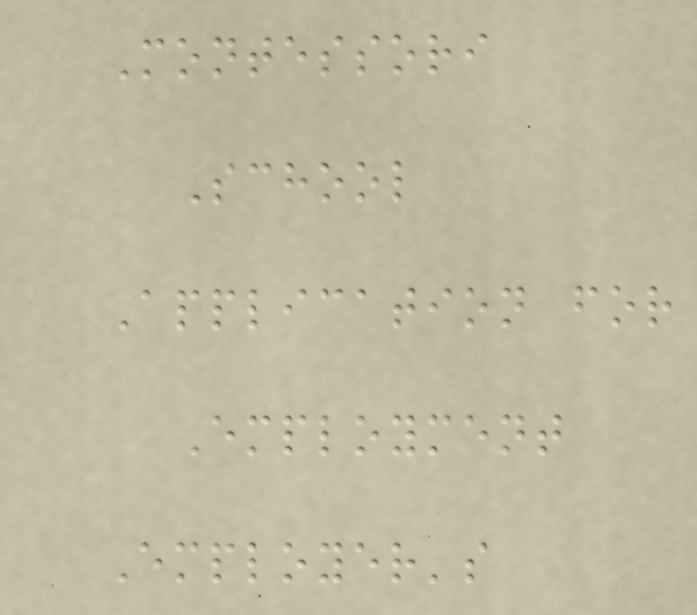Montessori
School
Application for
Employment
Employer's
